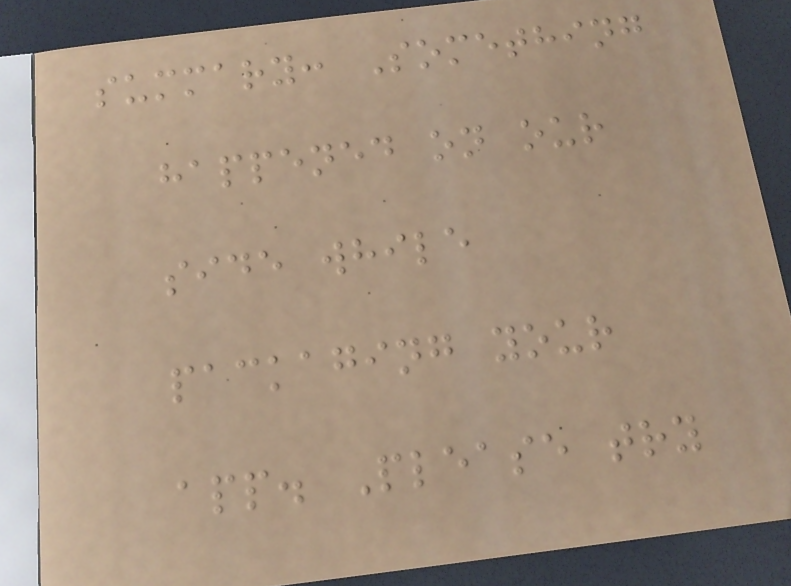summary: Something
happened on our
side while
packaging your
app. Please try
